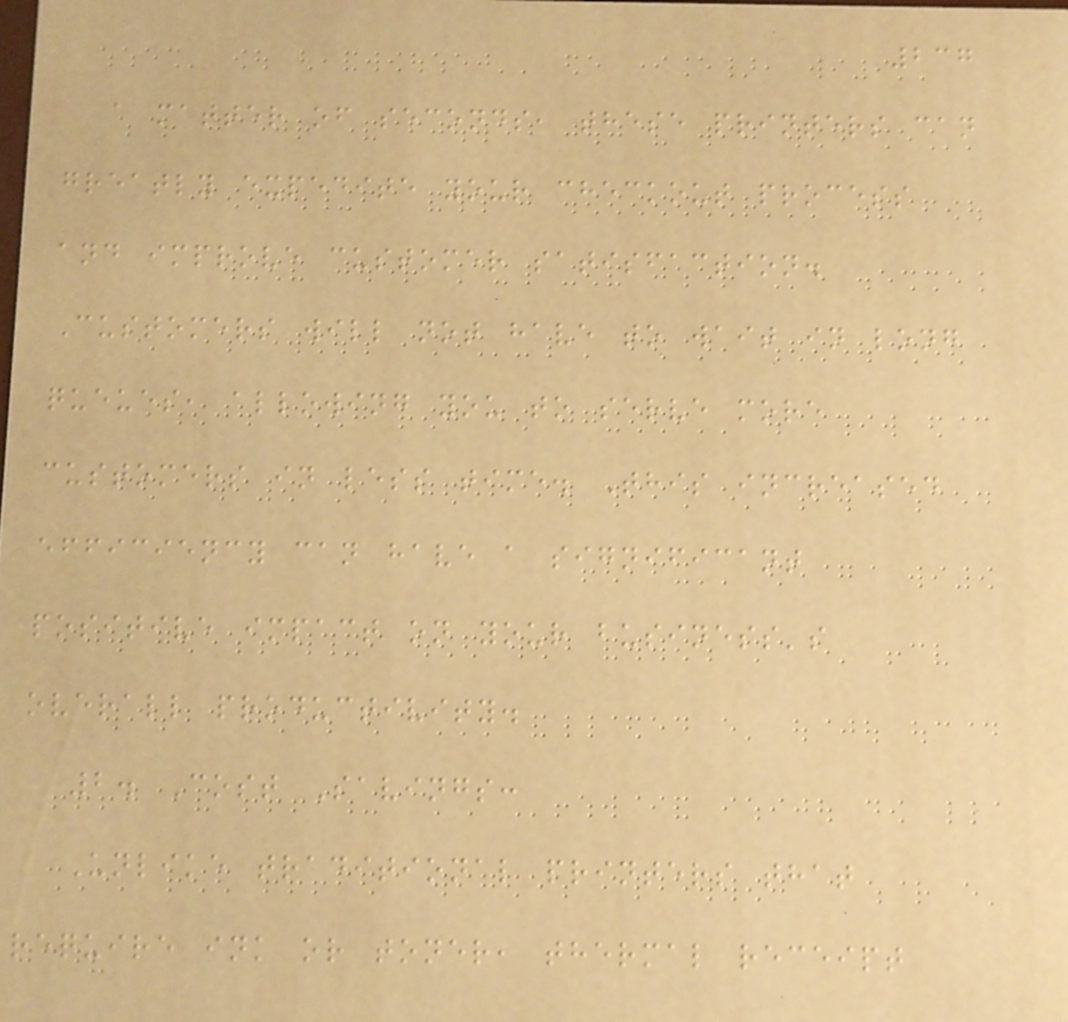237
a matter of seconds, these printers can
greatly expedite your checkout process
and improve customer satisfaction.
Customers will not have to wait in long
queues, allowing you to serve more
customers in less time. This increased
efficiency can have a significant
positive impact on your business's
overall productivity.
2. Cost Savings:
Unlike traditional printers that
require ink or toner, thermal receipt
